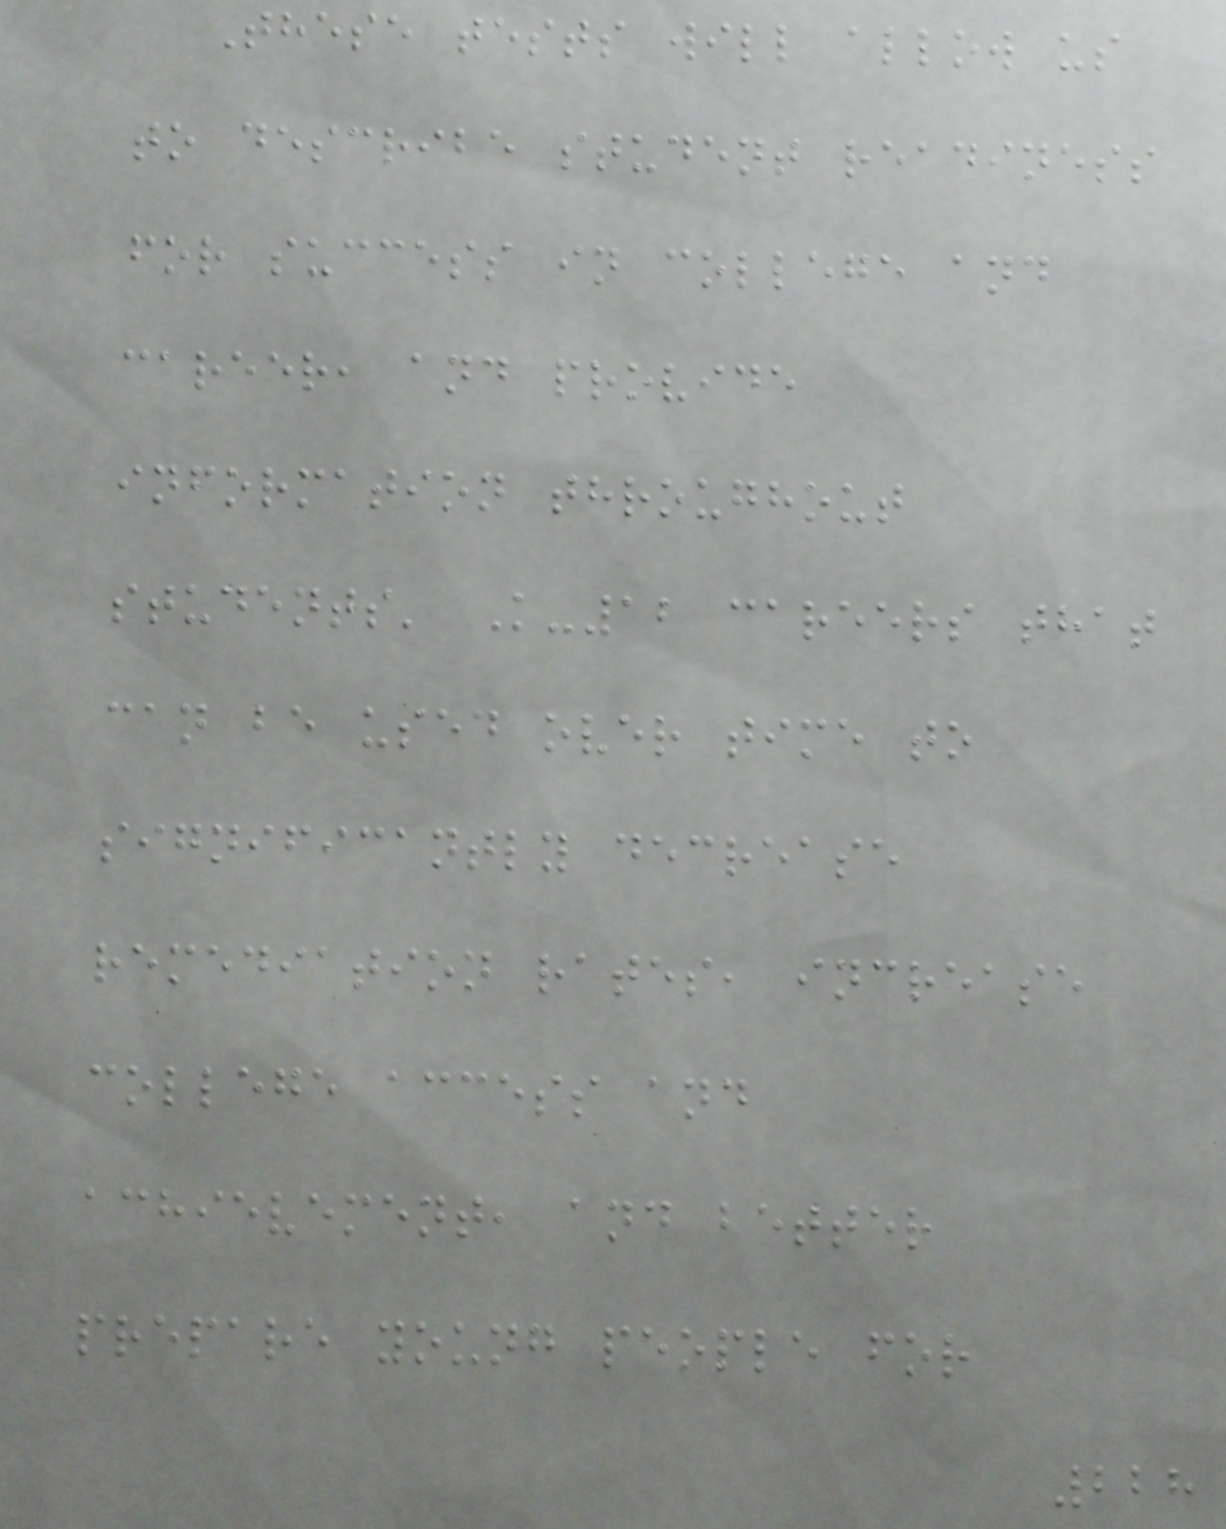These tests will allow us
to describe student readiness
for success in college and
career, and provide
information throughout
students' K-12 careers that
can be used over time to
significantly decrease
remediation rates, increase
college access and
achievement, and better
prepare young people for
228
